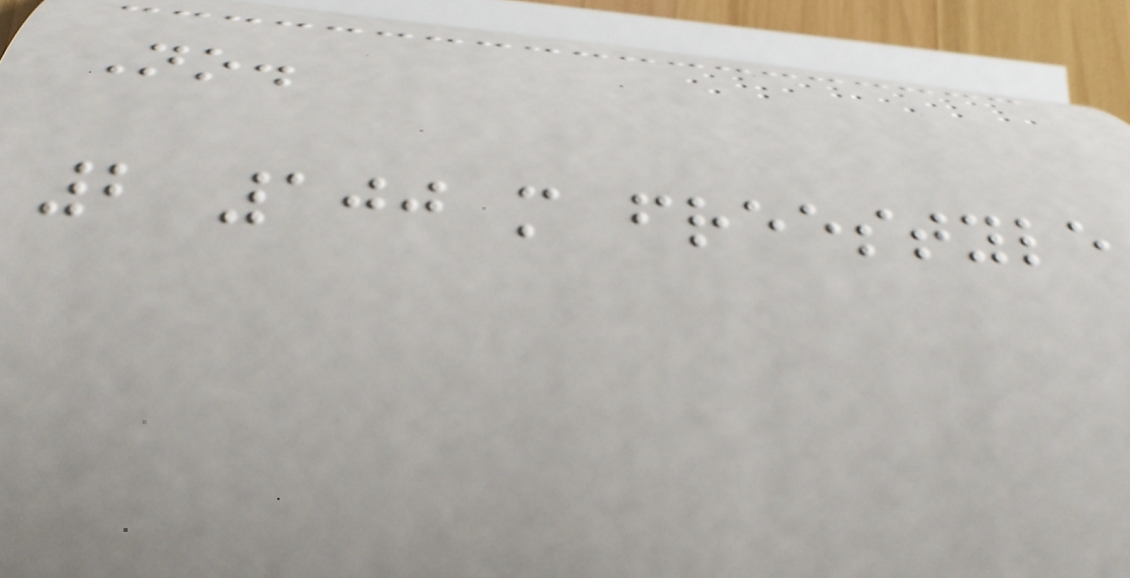No.
2 100 m freestyle
